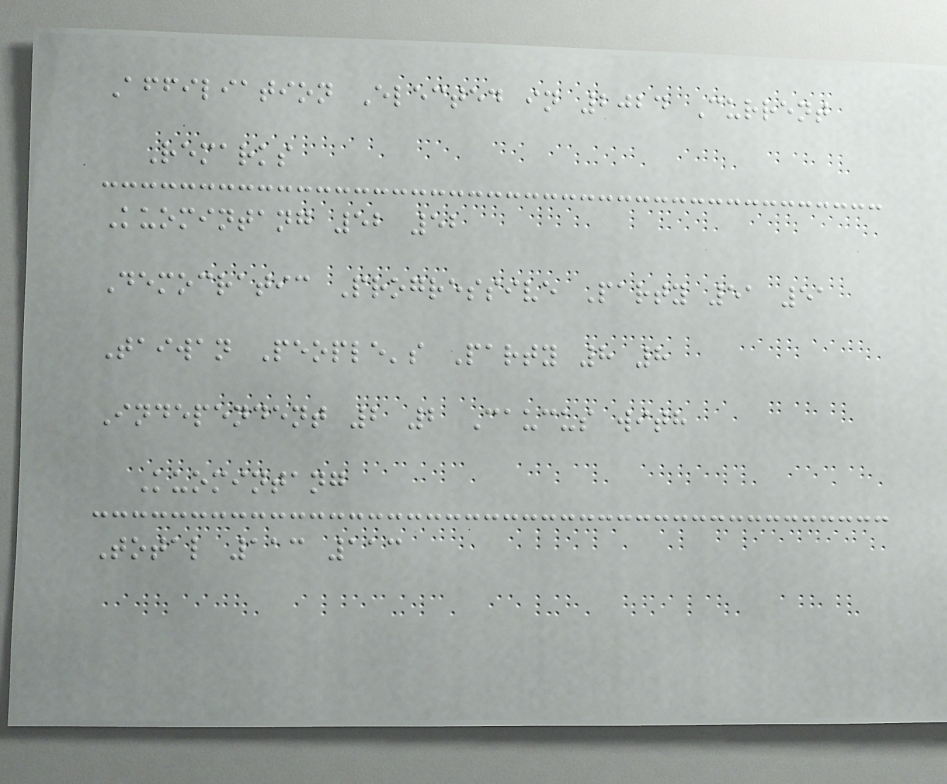Affiliation Elected in 2024 Current
Remarks
Kuomintang 52 52
Democratic Progressive Party 51 51
Taiwan People's Party 8 8
Independent 2 2 Caucus with
Kuomintang
Total 113 113
